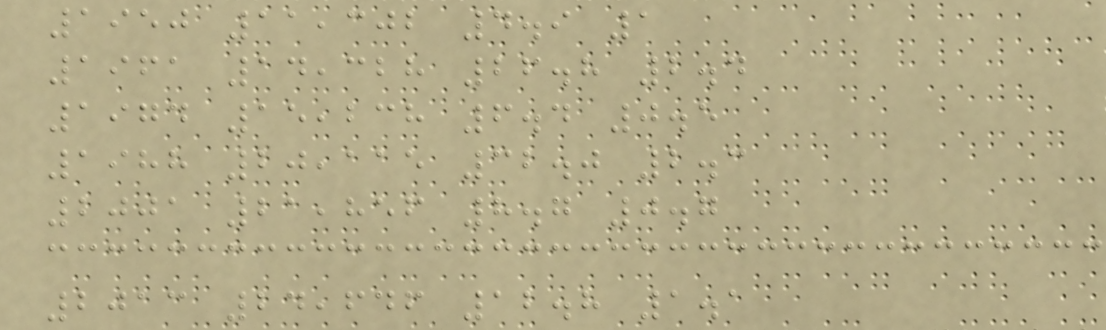1950 11,302 4.9 1
1961 14,328 26.8 2.4
1974 15,238 6.4 0.5
1988 20,115 32.0 2.3
2001 21,856 8.7 0.7
2013 24,646 12.8 1.1
